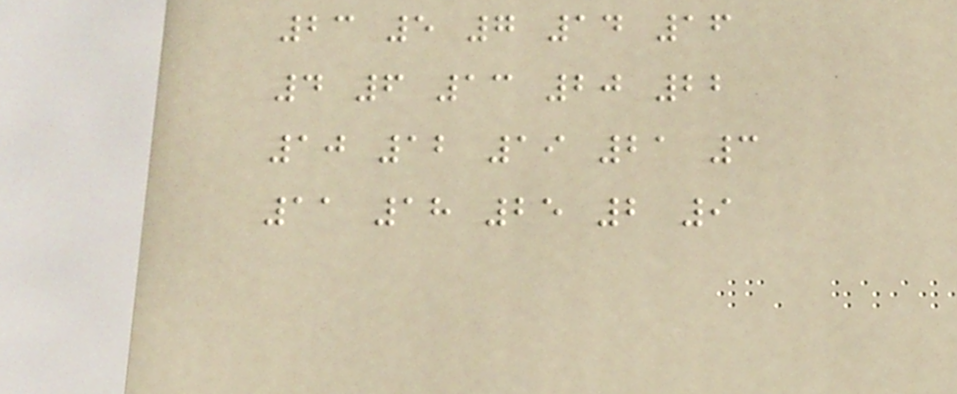23 5 7 14 16
4 6 13 20 22
10 12 19 21 3
11 18 25 2 9
